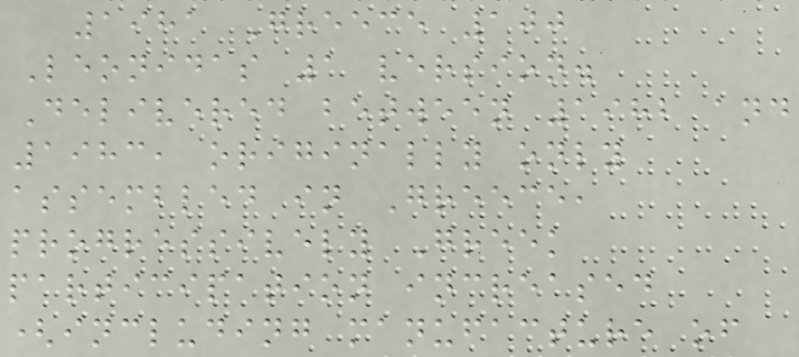1981 Greece 100
Leonidas 1 version.
Delivered between 1982 and
1983, originally only
assembled in Greece,
progressively Greek
participation increased
(including manufacture of
